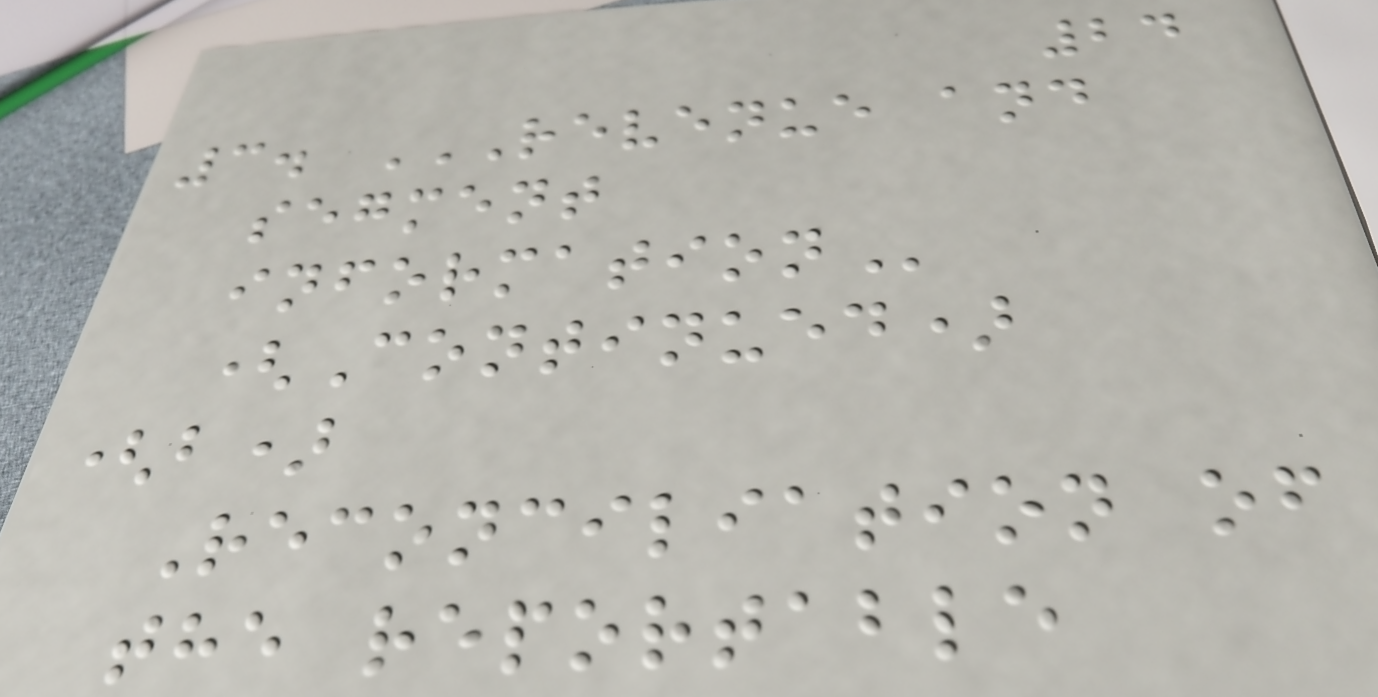24
3. REVENUE AND
SEGMENT
INFORMATION
(Continued)
(b)
Reconciliation of
the reportable
